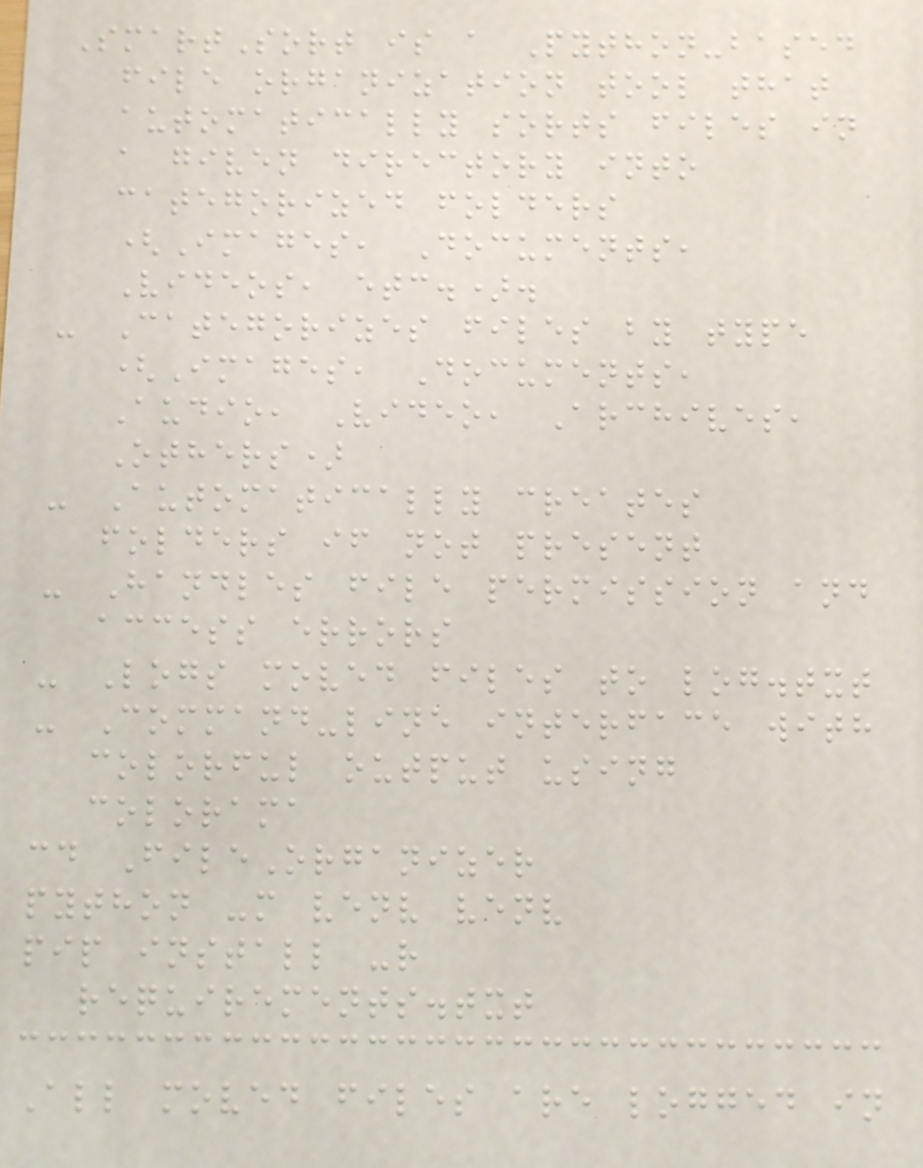SmartSort is a Python-based
file organization tool that
automatically sorts files in
a given directory into
categorized folders
(Images, Documents,
Videos, etc.).
- Categorizes files by type
(Images, Documents,
Audio, Video, Archives,
Others)
- Automatically creates
folders if not present
- Handles file permission and
access errors
- Logs moved files to log.txt
- Command-line interface with
colorful output using
colorama
cd FileOrganizer
python -m venv venv
pip install -r
requirements.txt
All moved files are logged in
